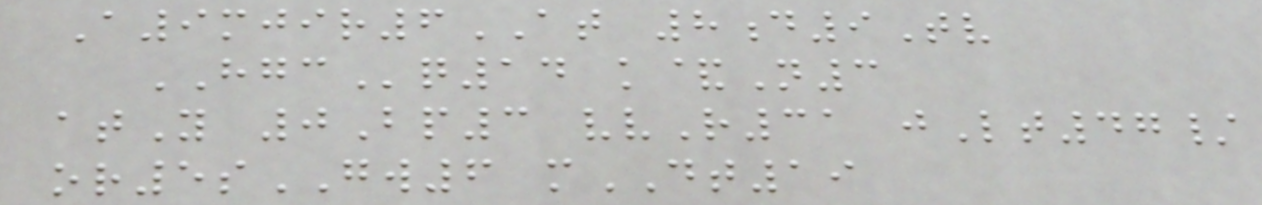A9mjir6AT 8d9Tv
HGCq14 k&N3
atY 0Bp3 vvR31 jLt47/
or5sGW6 mDT19
